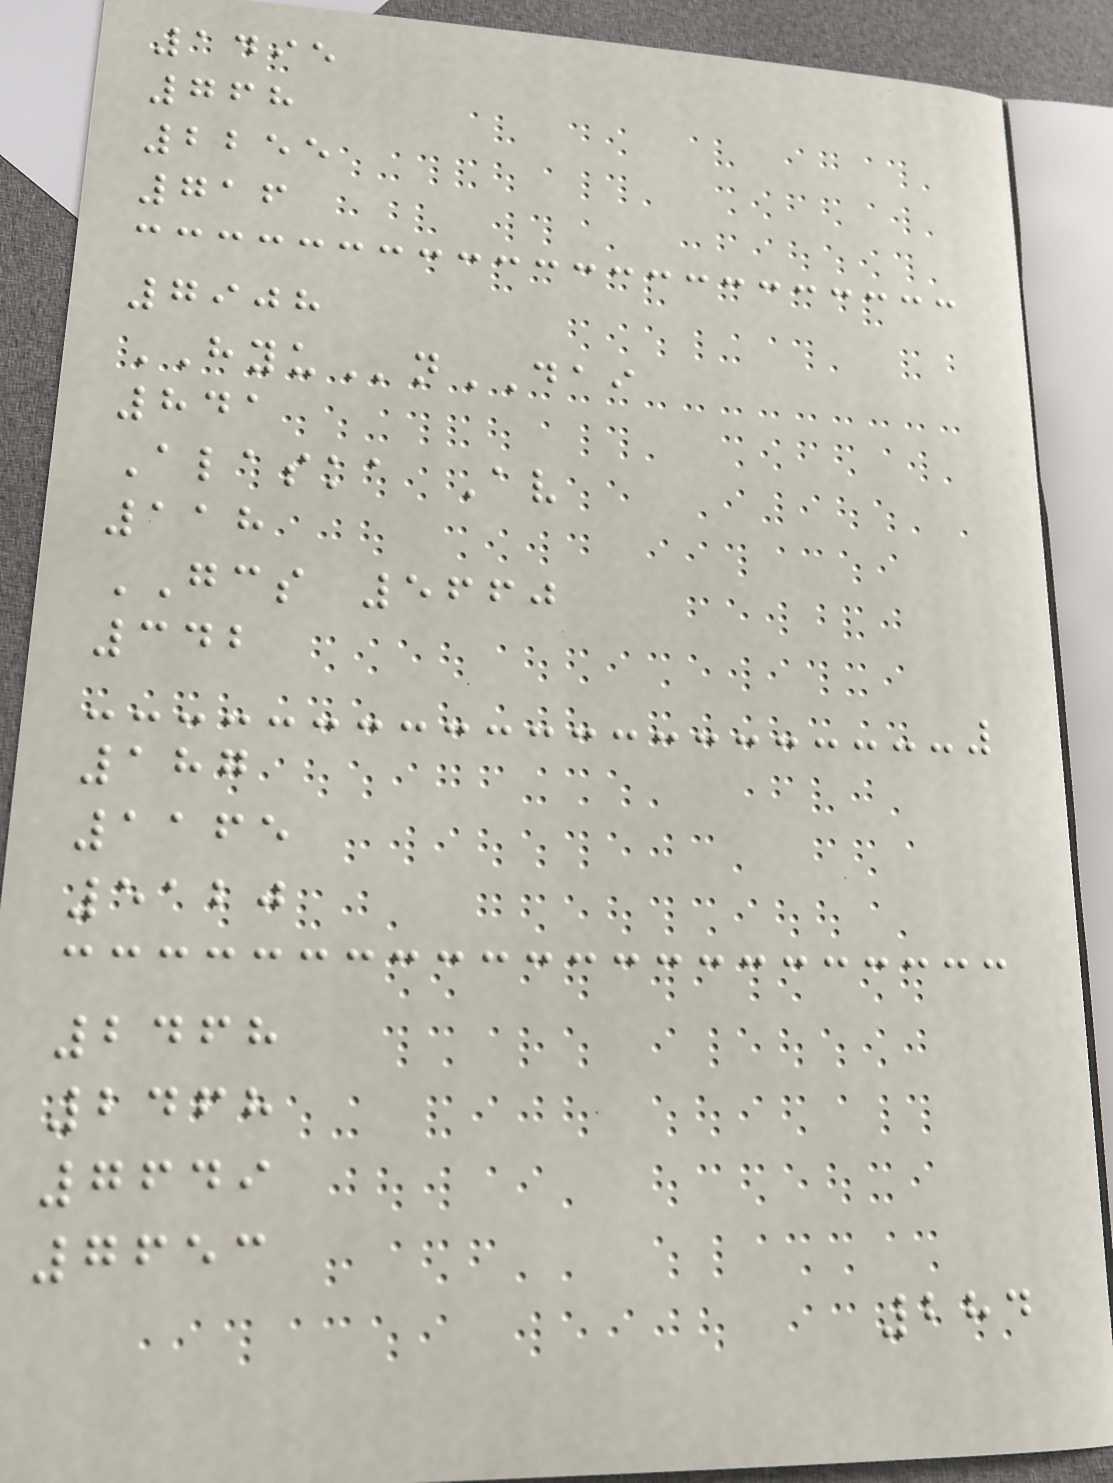1495
768
2255
716
7908
HYUnDAI
841
Alaska Av
118
GCS 5660
342
187
1165
5120
2468
2468
7649
7653
284
